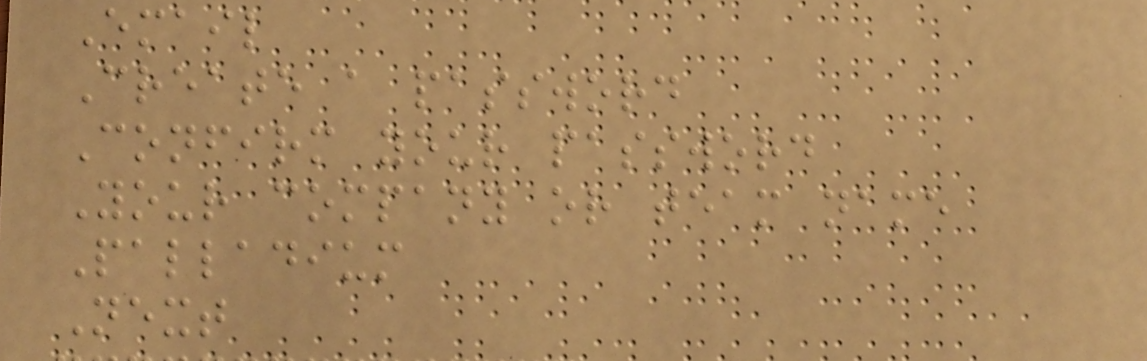Email
Create a password
Confirm your password
Your company or team name
Palladium
Next
